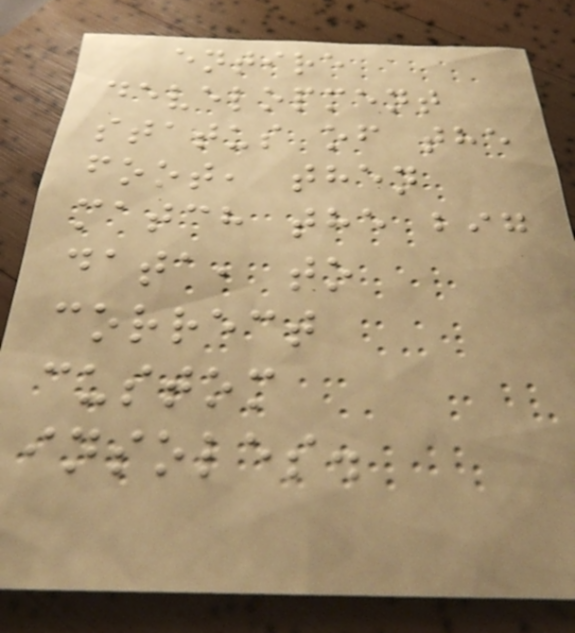entire
development
status of the
foot, then
match the big
data, to
correct
custom
insoles.
